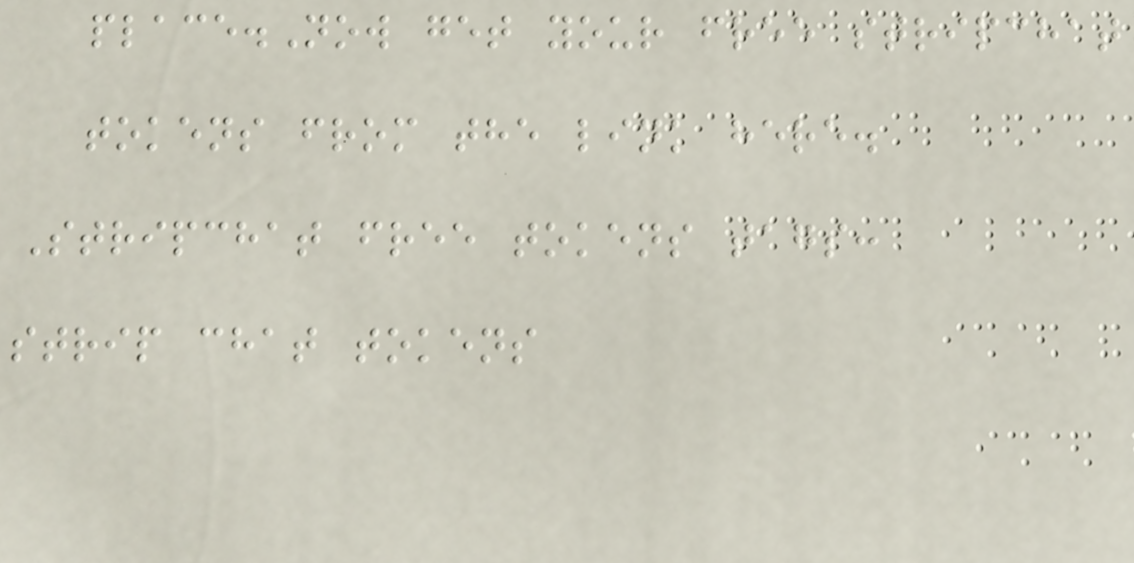place.Now get your free stripchat
tokens from the link here.
Stripchat free tokens tags:
strip chat tokens
